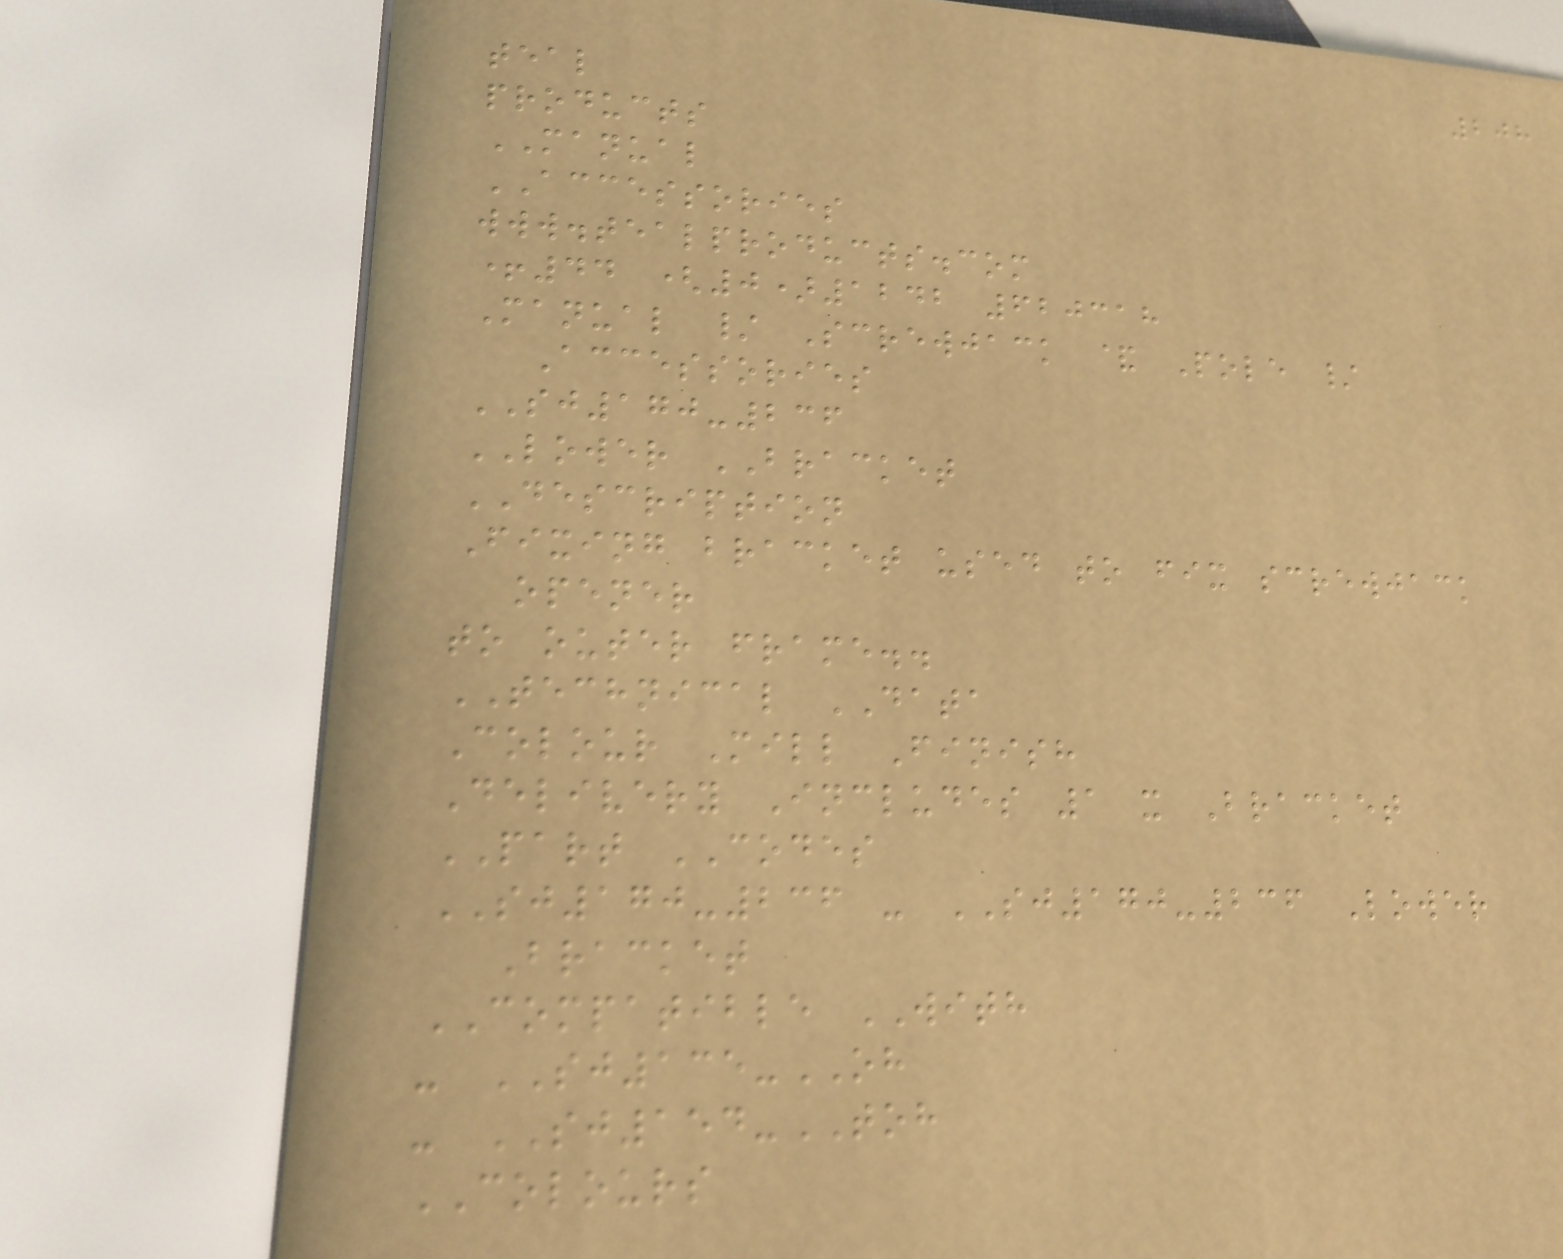208
teal
products
MANUAL
ACCESSORIES
www.tealproducts.com
+44 (0)1242 620318
Manual / Screwjack & Pole /
Accessories
SJ170-236
LOWER BRACKET
DESCRIPTION
Fixing bracket used to fix screwjack
opener
to outer frame..
TECHNICAL DATA
Colour Mill Finish
Delivery Includes 1 x Bracket
PART CODES
SJ170-236 - SJ170-236 Lower
Bracket
COMPATIBLE WITH
- SJ135-OH
- SJ154-TOH
COLOURS
